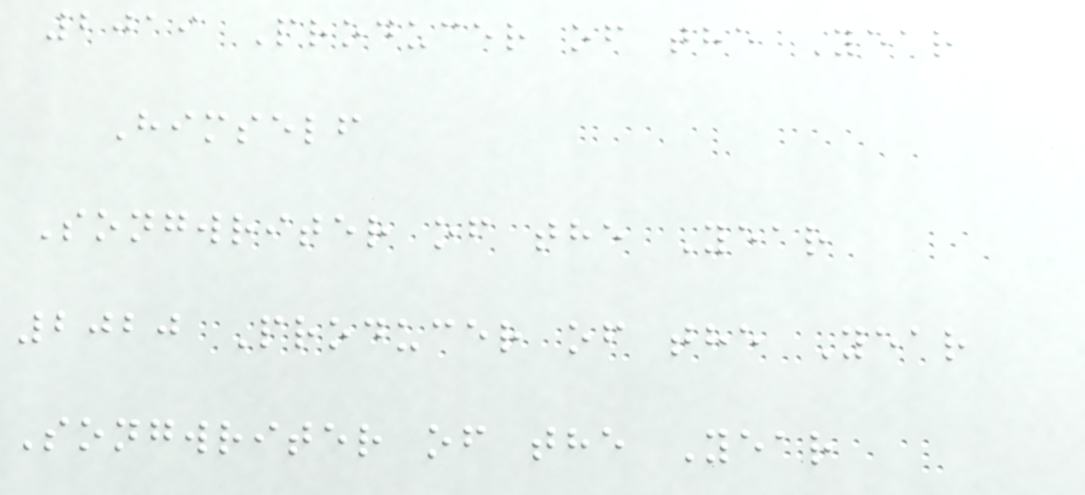2019 Producer of the Year
Himself
Songwriter of the Year
2020 Producer of the Year
Songwriter of the Year
